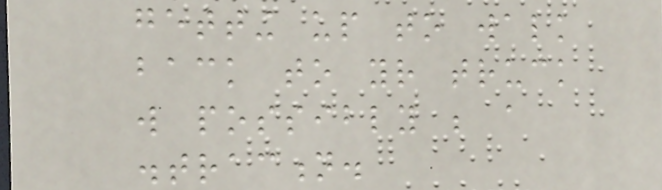getting up to walk
back to your truck
will possibly be a
distraction.
